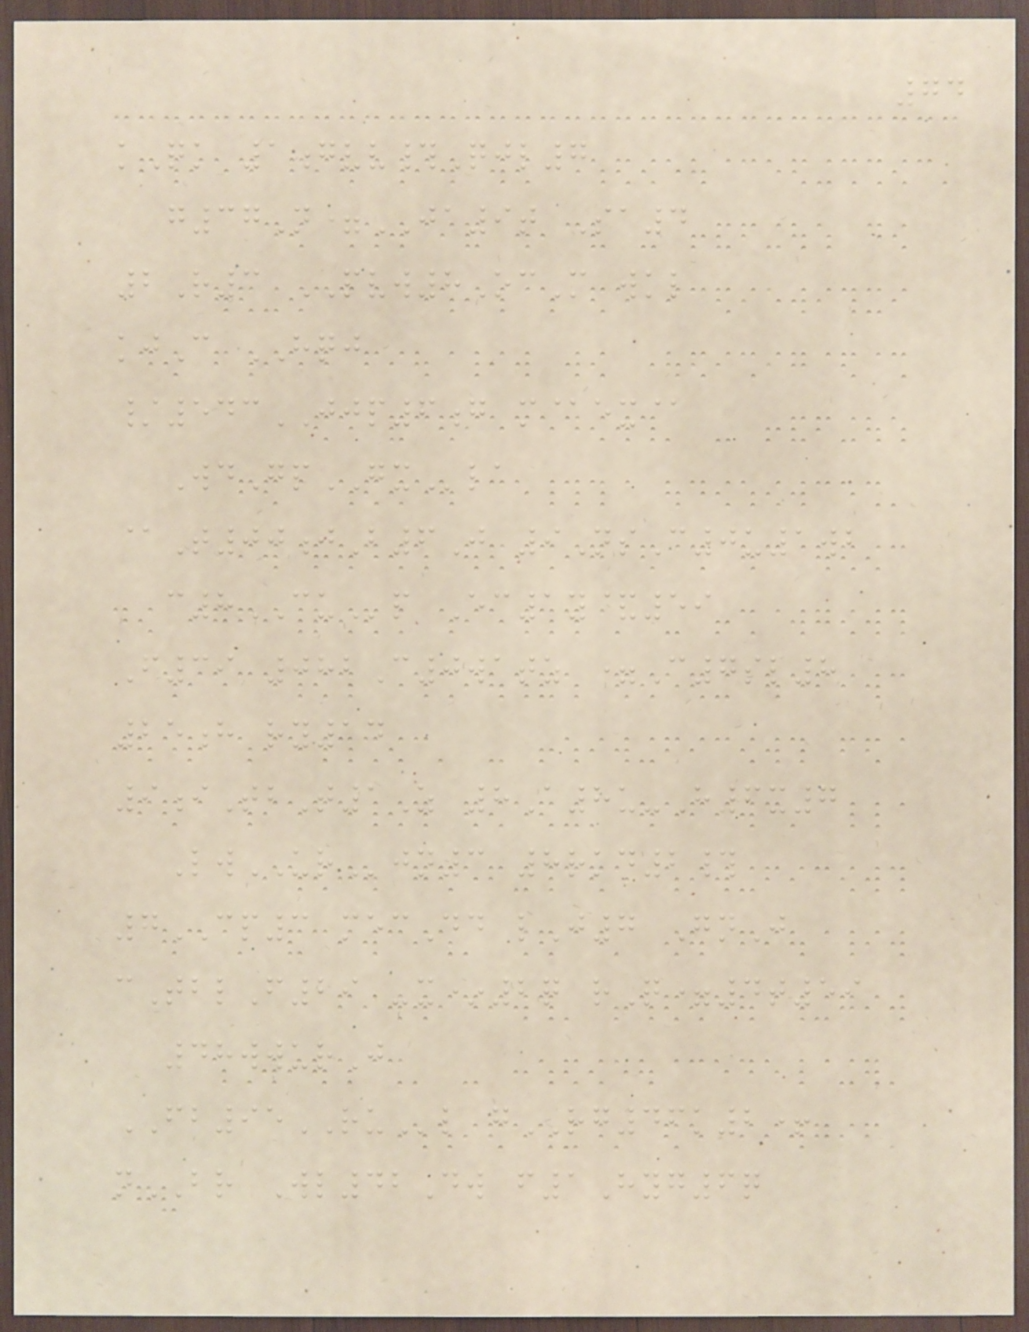74
kQk 1gvv#Qjl7
g37N=JA9t Sa4
2R3 PVW8OcM wkl
kjC HQJ
/543JJP6g m@ex@
WdGpGXla
@T00jB6J 9NsC0u1wb
c8CUp Ec1y&59
F39 082C0watz =C7sl8
25h ry14
9iTbT1Z 8A8u-H6x7
LwURjn3 8rkd2#
7CP3 mecDd lJ7 GnJ
cTblF29 -x*2q rQ=4t59
48wwurJ
FB95RUl gRG46k2+
nBR Wl42Dw f1Hyg6q
